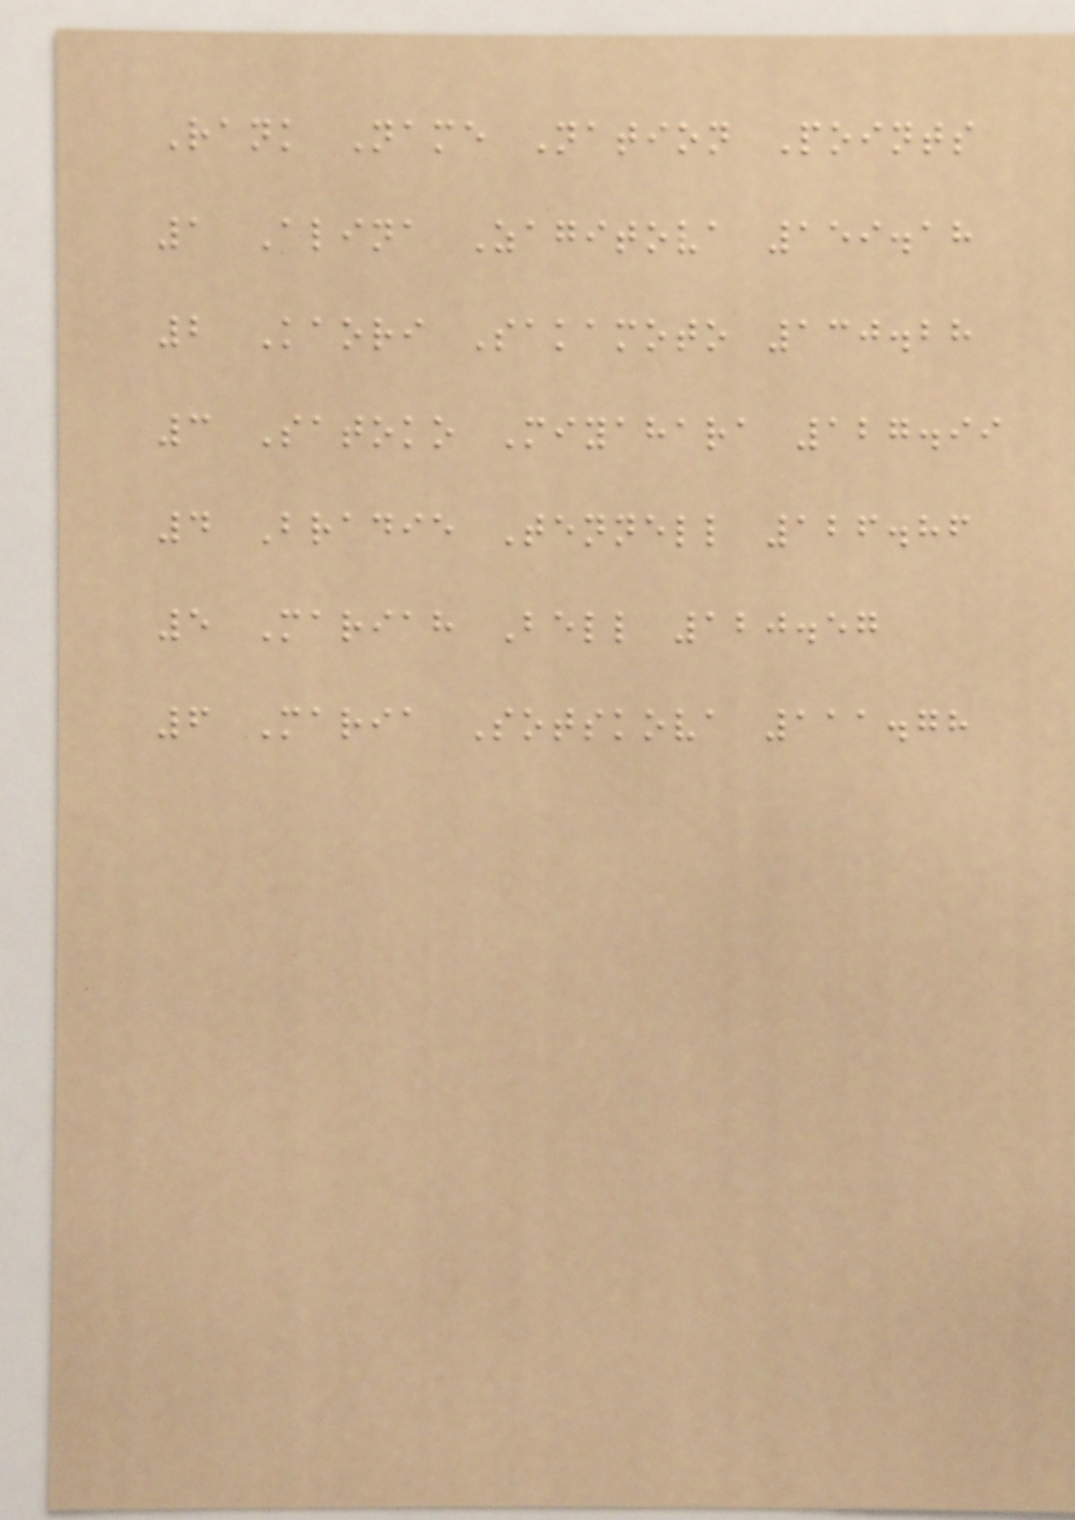Rank Name Nation Points
1 Alina Zagitova 159.18
2 Kaori Sakamoto 130.28
3 Satoko Miyahara 127.99
4 Bradie Tennell 126.86
5 Mariah Bell 120.57
6 Maria Sotskova 111.78
